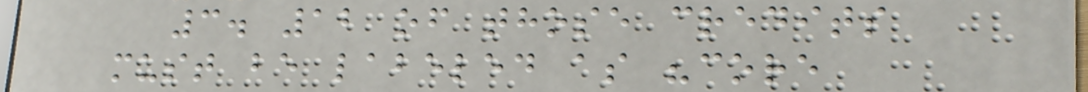3. 12 of those credits
must be labeled as "core
